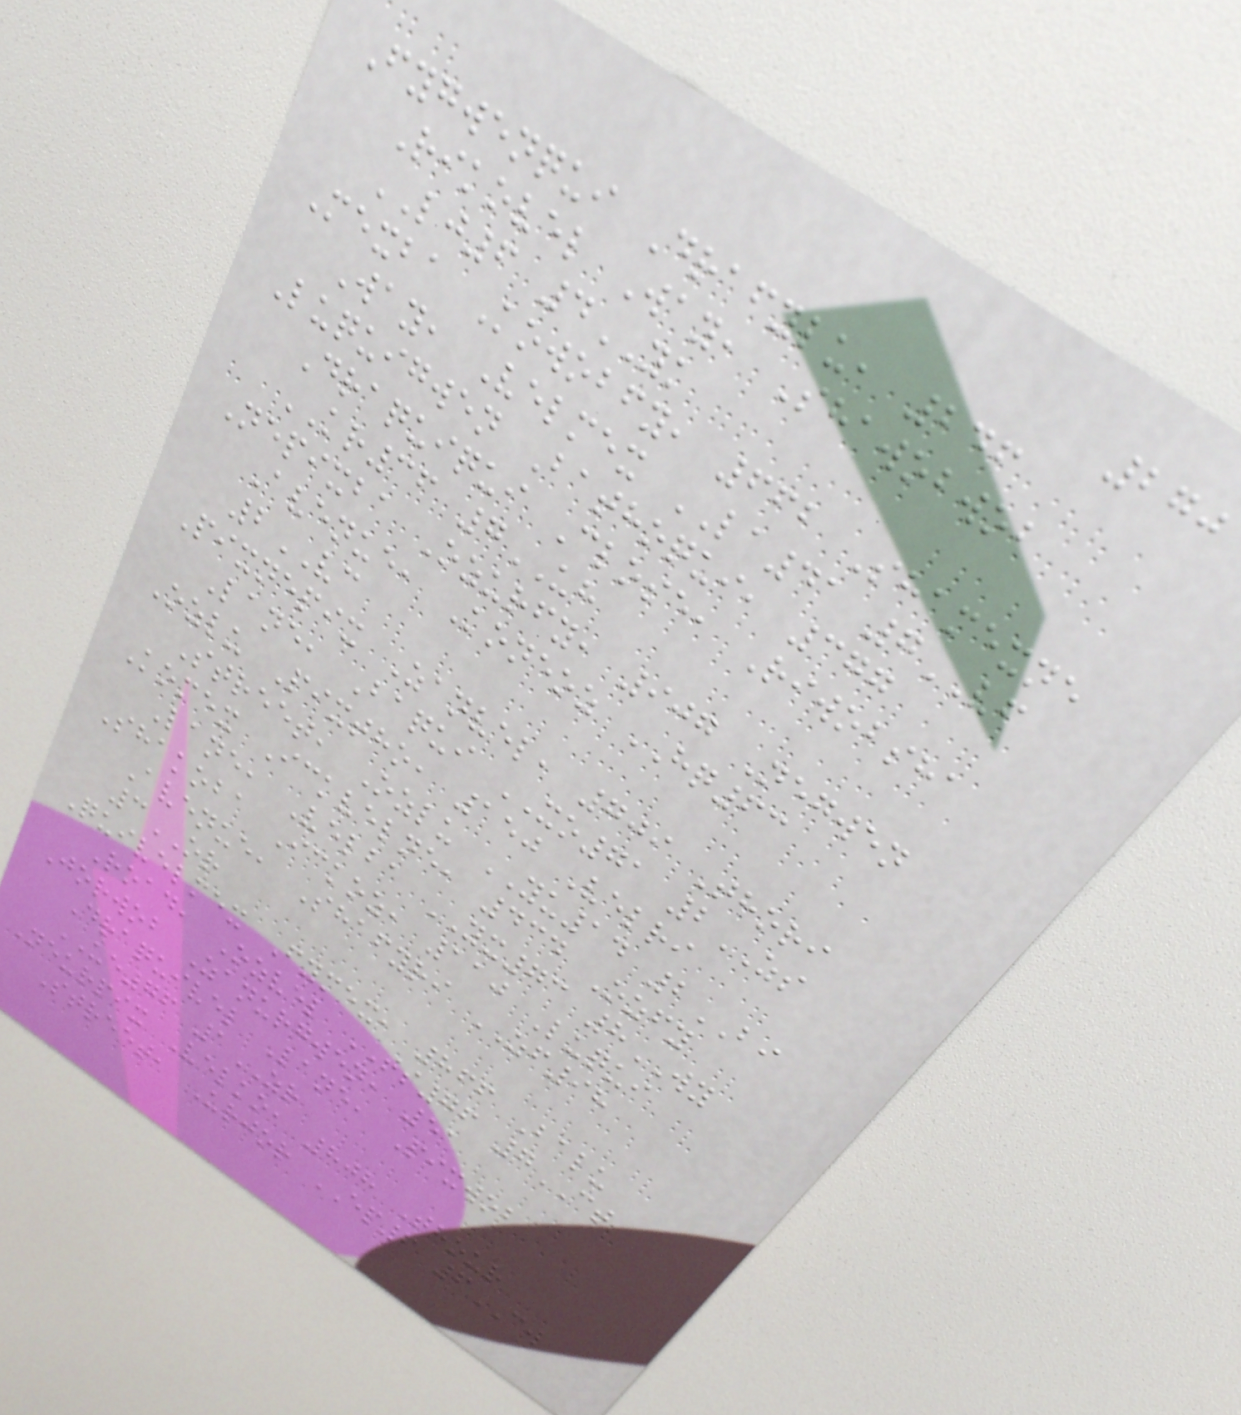270
Fygwenqui Drafylu, 246
Rikovel Way, Shawobwob
LJ6 4YK
Mexba Kowobfy, 662 Shamexne
Way, Velmex LA41 7VF
Luquigwen Bathoqui, 377
Draquiqui Close, Riwobsha
KR36 7UH
Nepixba Ozurfy, 907 Negwen
Avenue, Koneoz HQ63
2VC
Pixnepix Zanvel, 709 Thori
Lane, Baqui XO71 2ZS
Ozlu Pixtho, 150 Velri
Street, Ozlu YU14 2BI
Komex Ickvelne, 434 Ozfy
Lane, Velba YX73 8WY
Shakoba Ickoz, 110 Luqui
Avenue, Shafyri ZF98
3OR
Quivelmex Fymex, 866 Balu
Road, Ozvel TS76 7CT
Jorwob Zanurgwen, 51
Draquivel Lane, Pixwob
UE76 1ZR
Neurpix Velko, 808 Thour
Street, Urjor EP6 6CW
